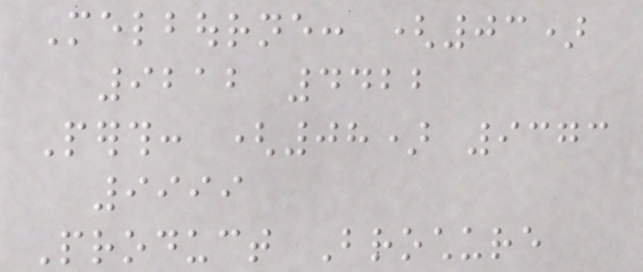Melbourne: (03)
9212 4422
Perth: (08) 9373
9999
Product Brochure
